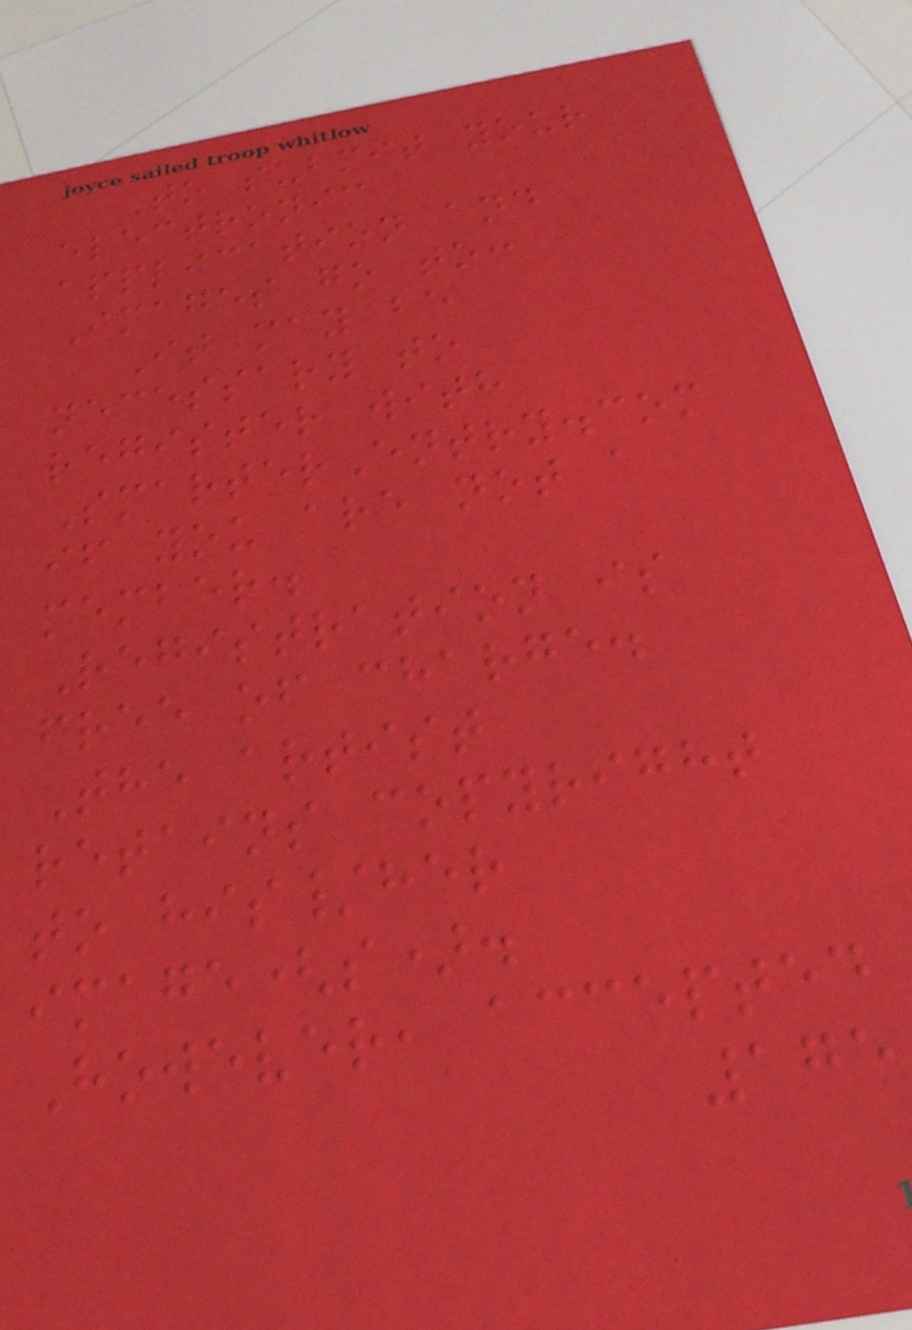To submit your
electronic
application and
Images go to:
It may be
necessary to
register with
SmarterEntry.com
if you are not a
member.
Registration is
free of charge.
The artist
retains copyright
to his/her
image(s).
However, accepted
175
